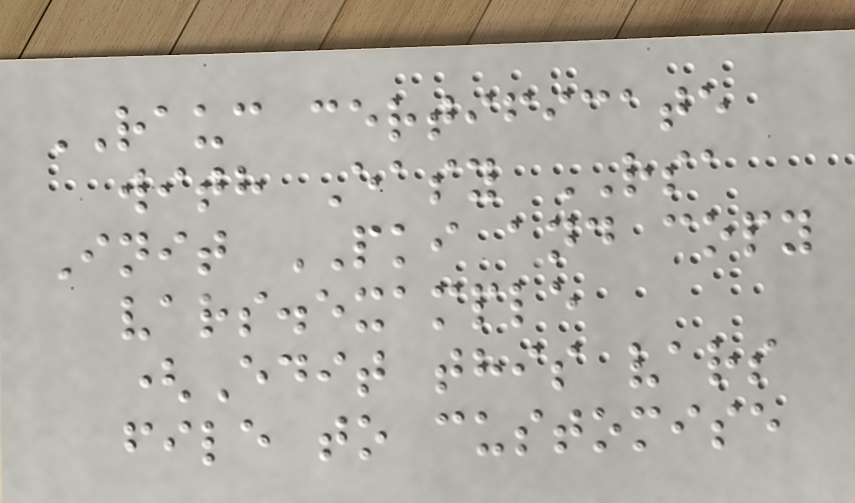RAUC certificate
with Easy RSA
Init PKI and copy
vars.example
(Edit this vars
file to customise
